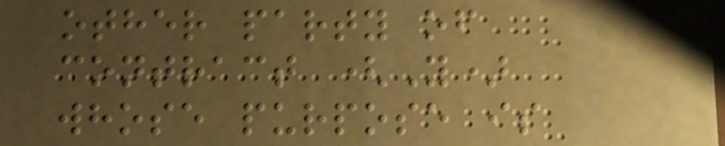other party of
contract (Y)
whose purpose is
